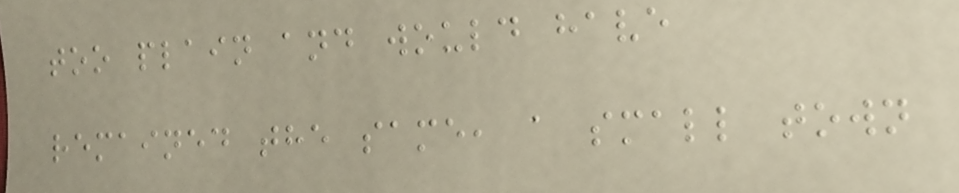too plain and would have
remained the same, a small town
